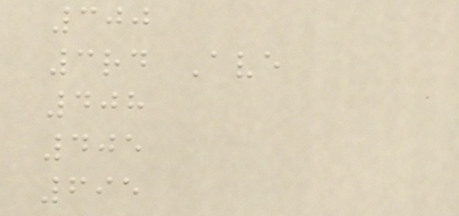300
3rd Ave
408
405
695
